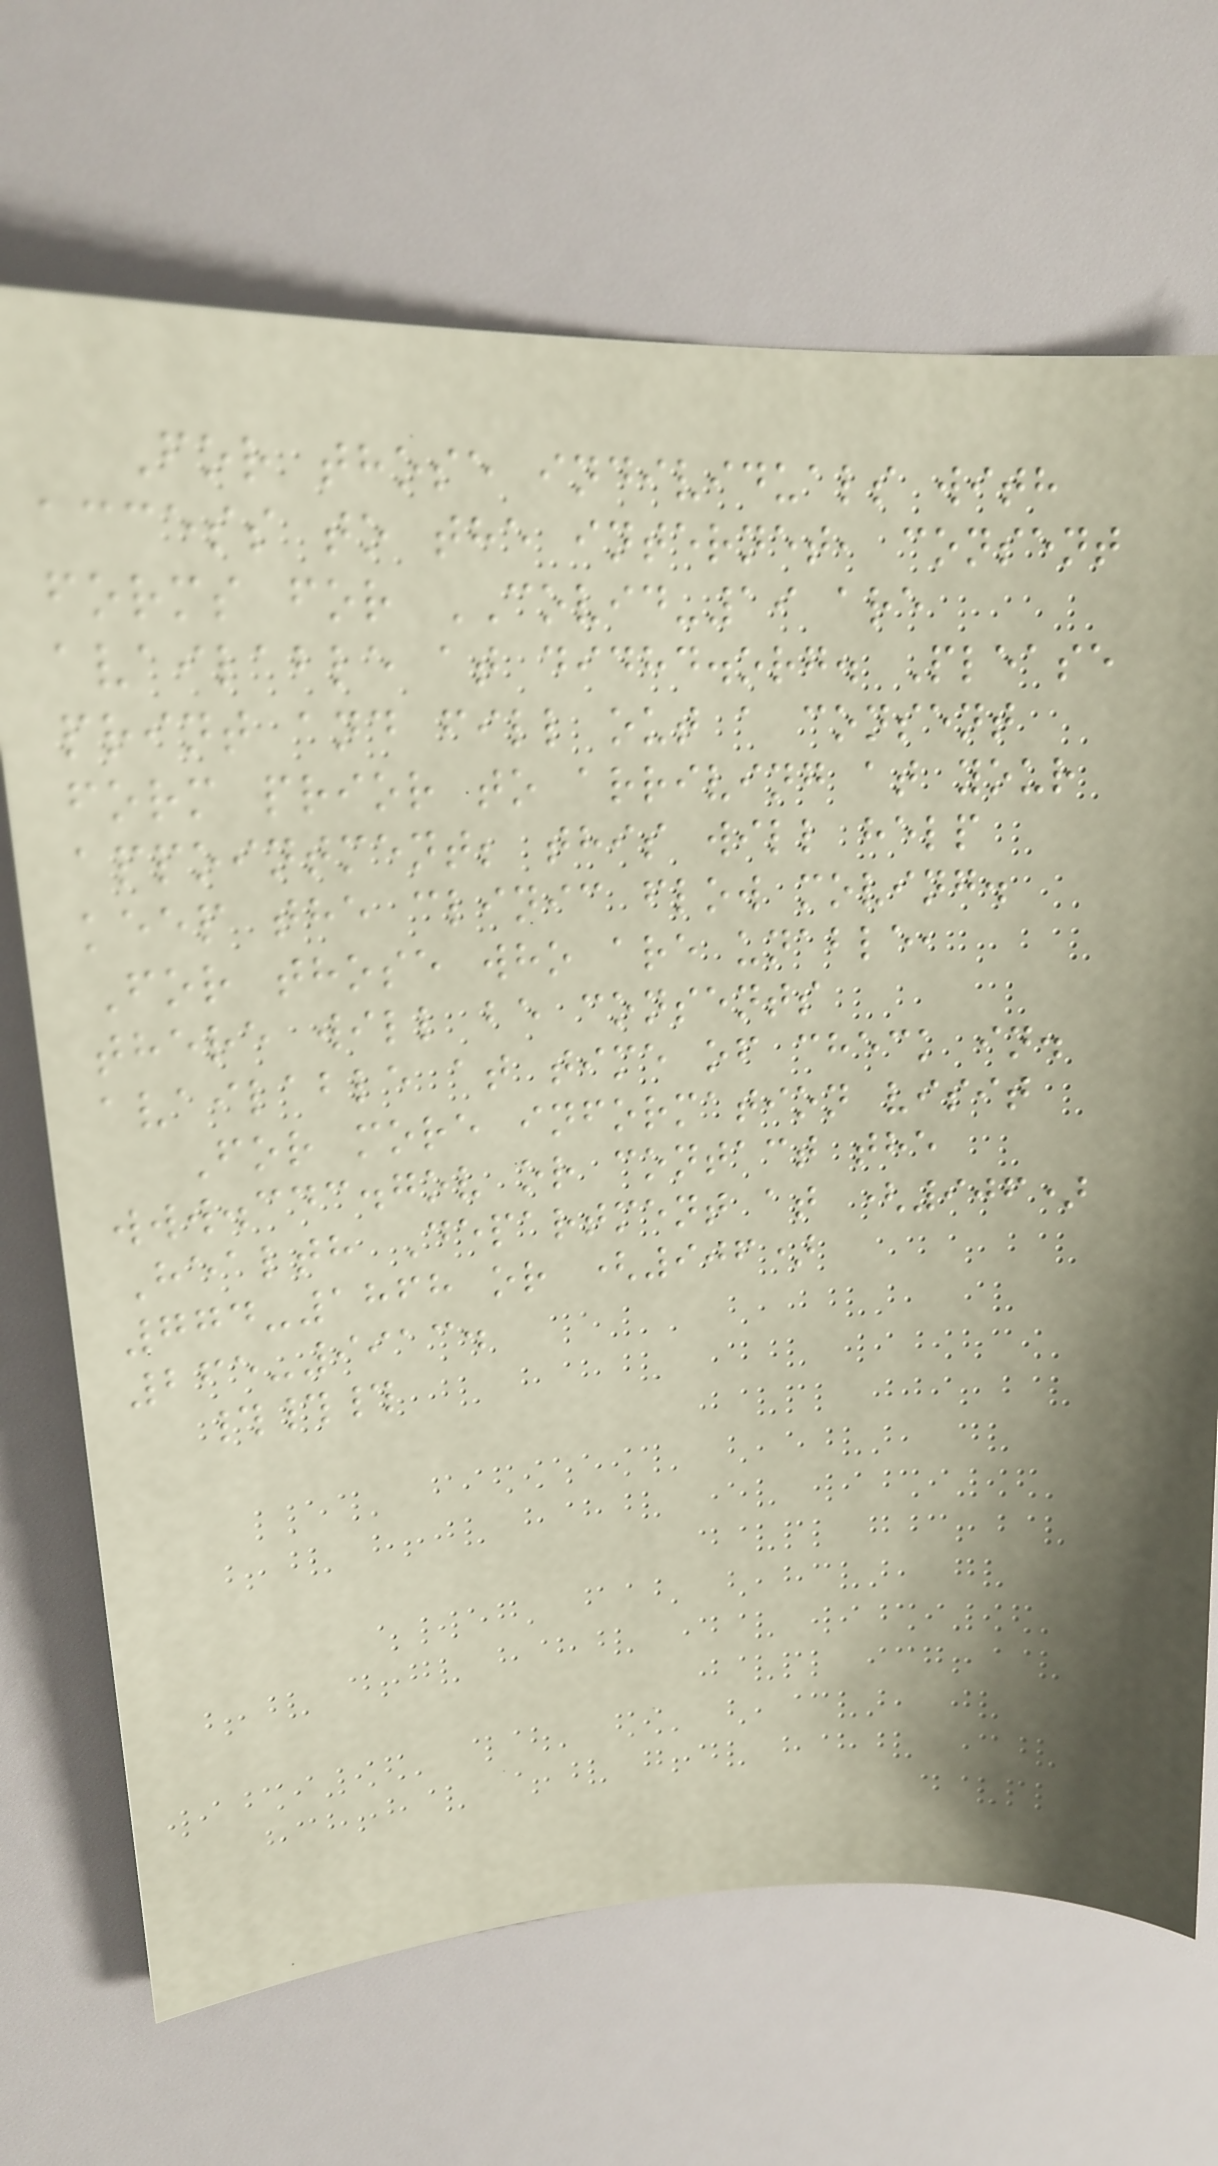For those individuals with
access to the internet, consent
forms for COVID-19 are
available at didhd.org. Please
print and fill out a consent
form prior to arriving at your
appointment; this will help
keep the clinic flow moving.
For those who are unable,
there will be consents
available at time of check in.
For more information visit
www.cdc.gov or contact the
Health Department at (906)
774-1868 or (906)
265-9913.
###
